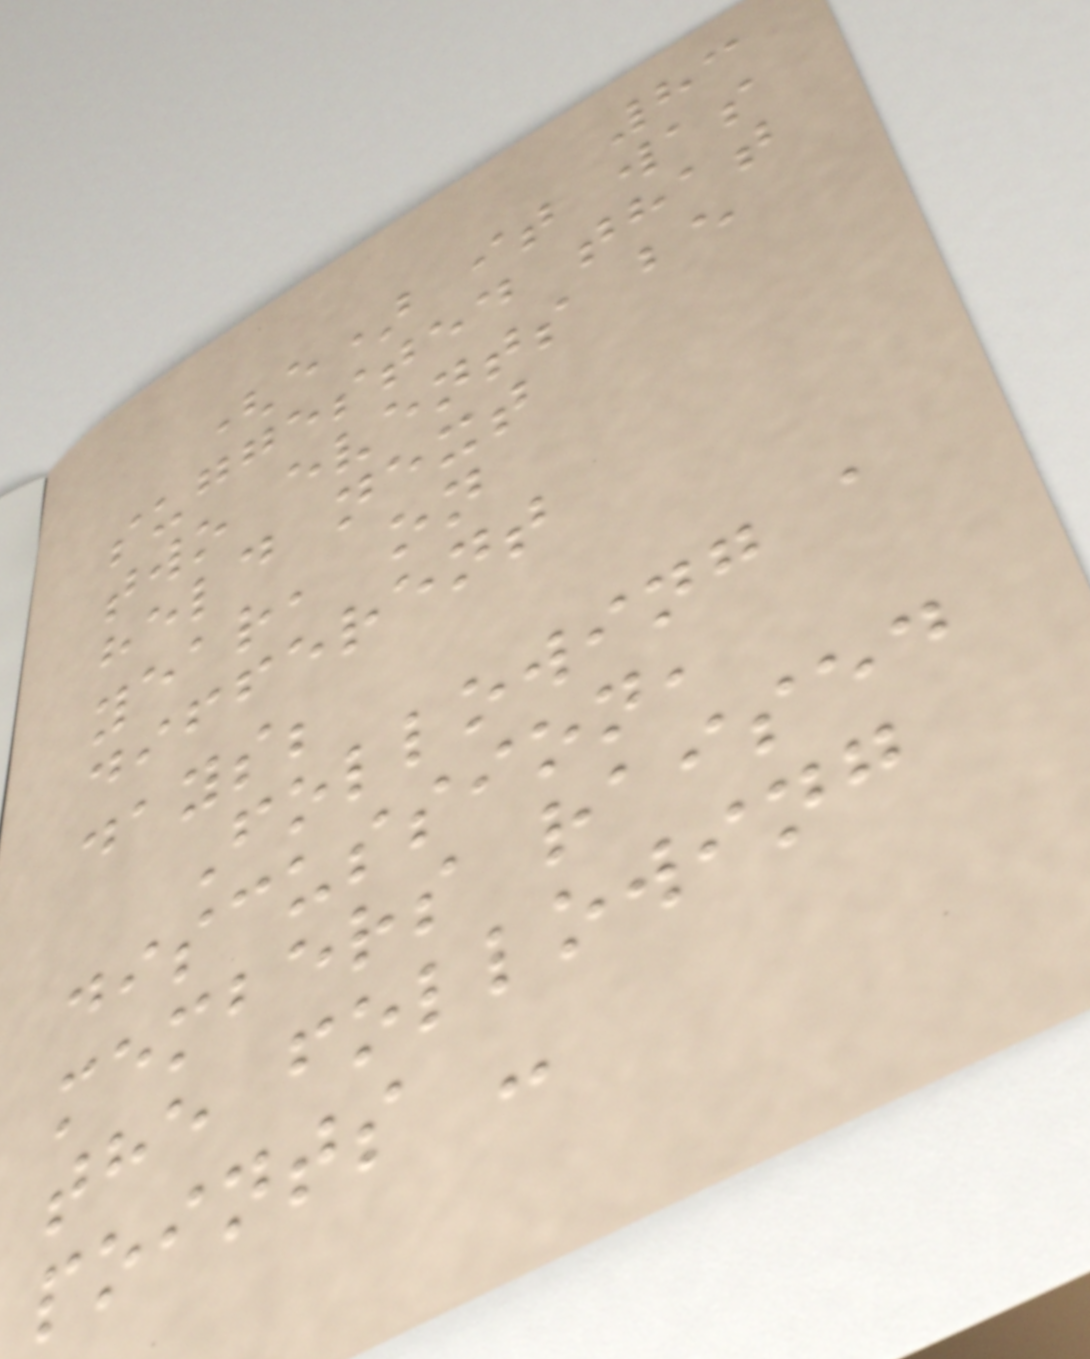83
(e) it was
suggested that
two events be
held next
year, on
different
days;
Following a
discussion,
members raised
the following
points -
